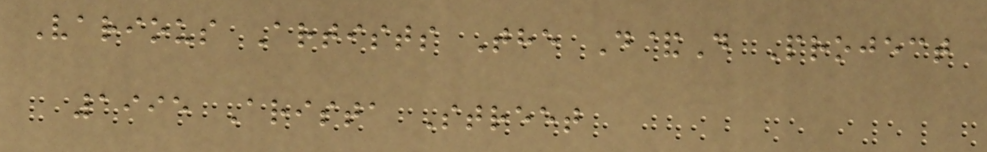Various Artists The D&D Project
1995 Arista Street
